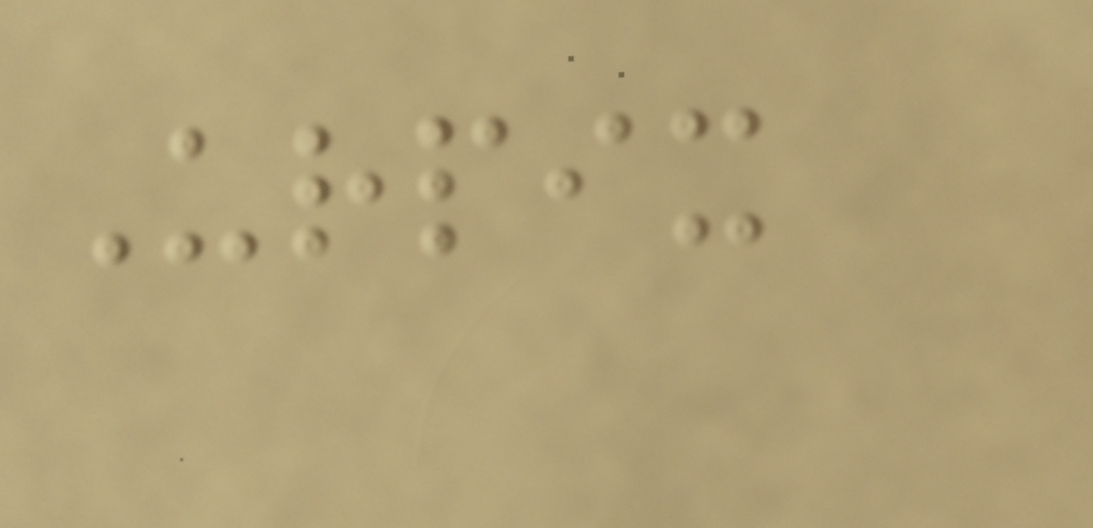Urpix
